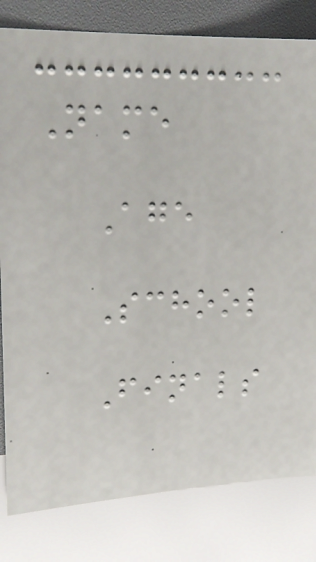Name
Age
School
Finals
